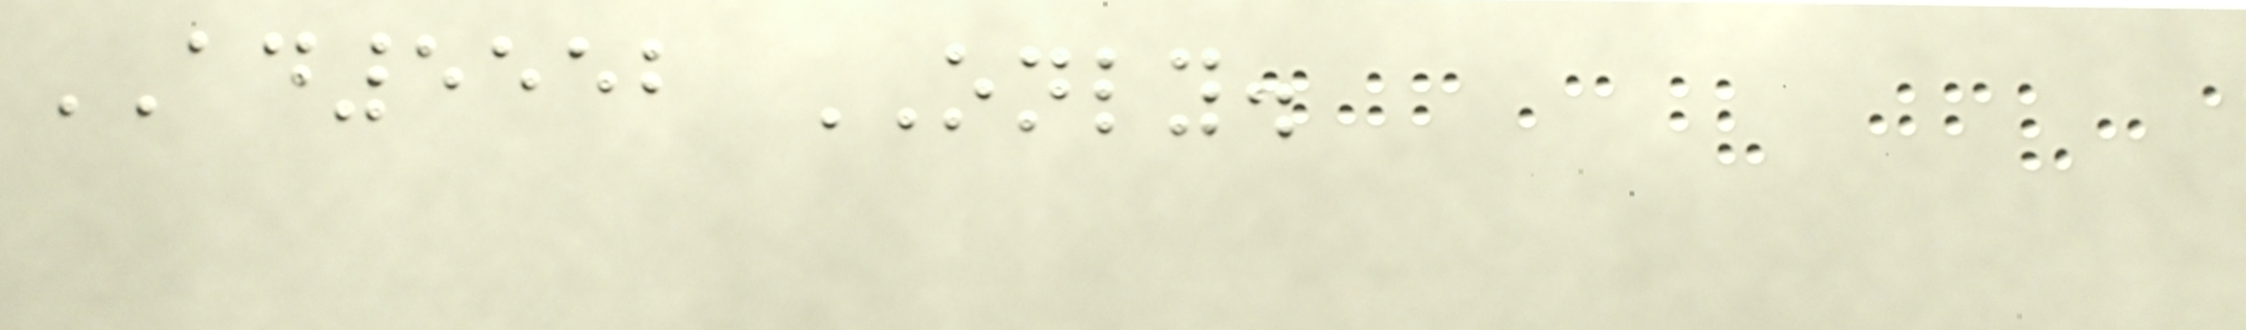AD5552 ONLY.
